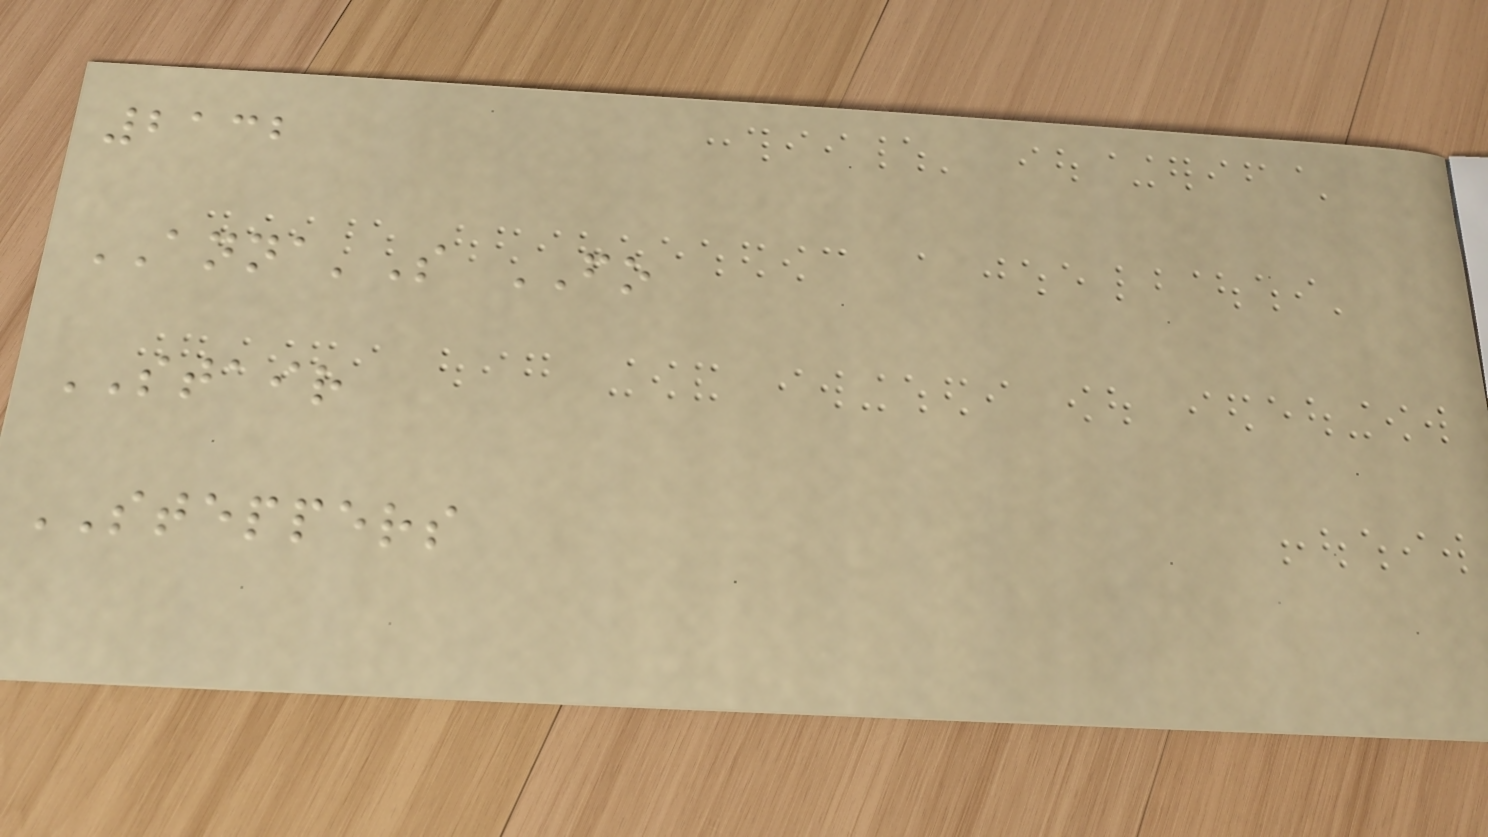2132
ANNA'S FO
STAIR
STEPPERS
